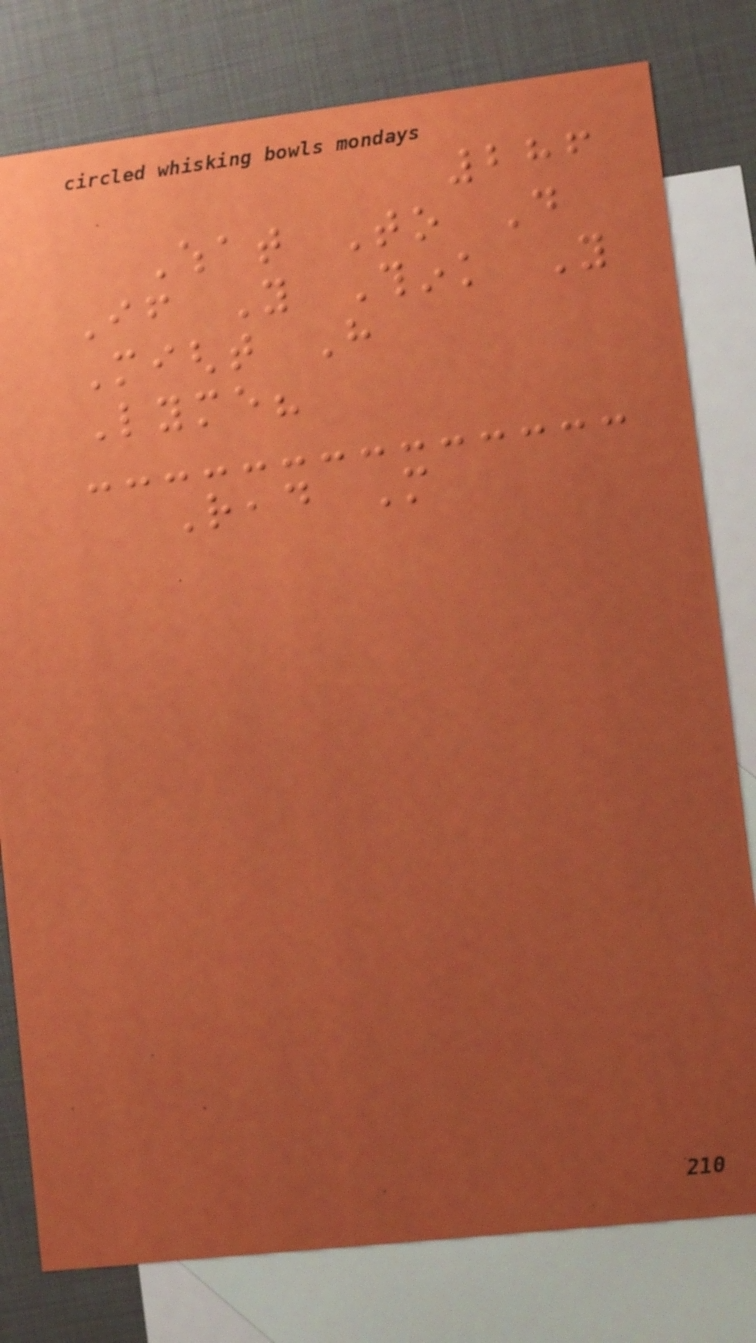286
What To Do
If You Think You
Might Have
Lyme?
Read More
